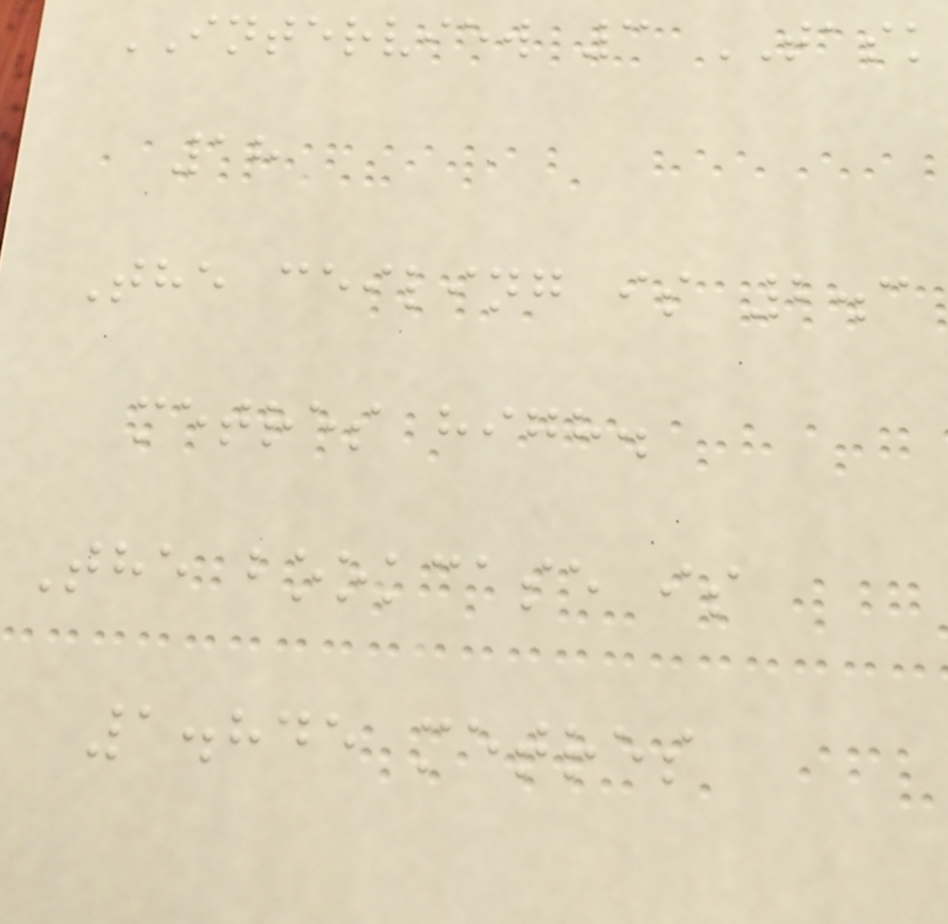INTERVIEW 3 TASK
18
The ceiling is 2.3
metres high.
The bookcase is
1.845 metres
